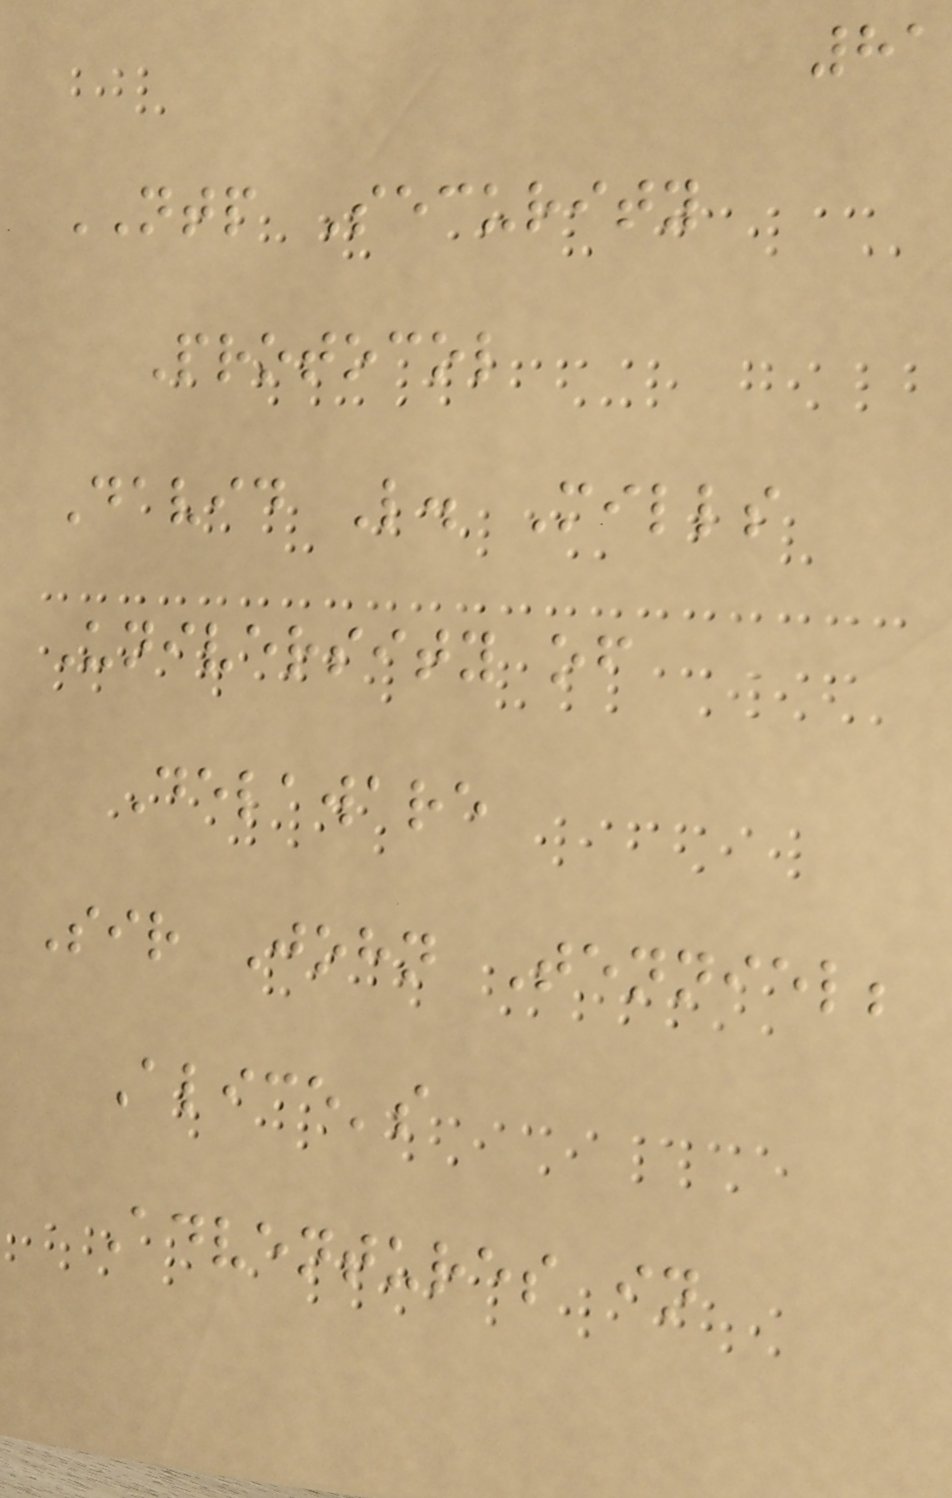81
NTP Security
Protocol
David L. Mills
University of
Delaware
Sir John Tenniel;
Alice's
Adventures in
